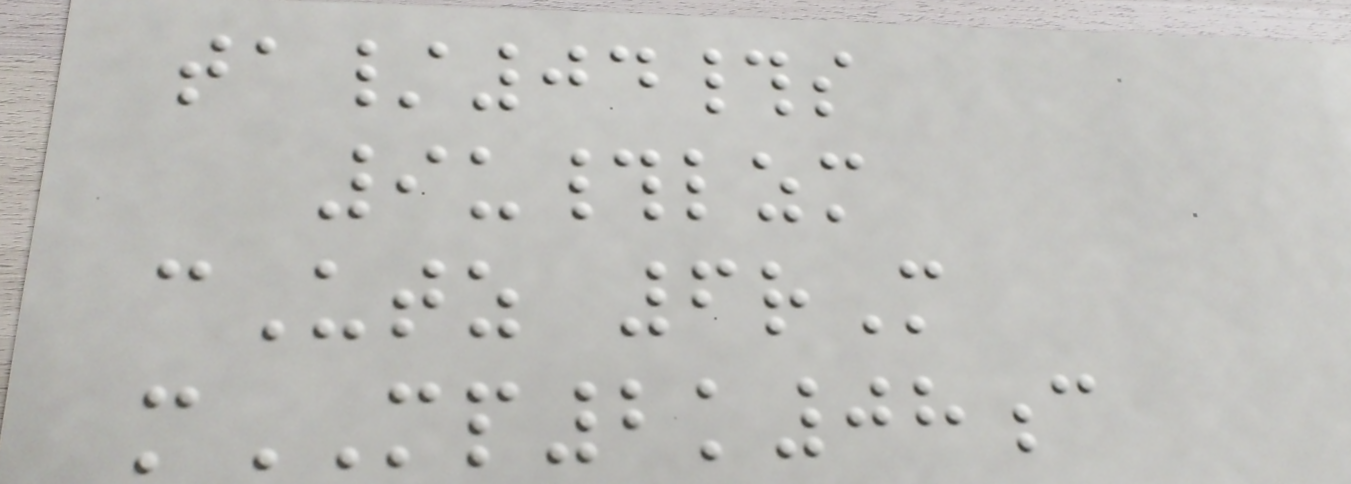ta/04#s
9u#lzm
cUtz 6rM
mMP2k08c
